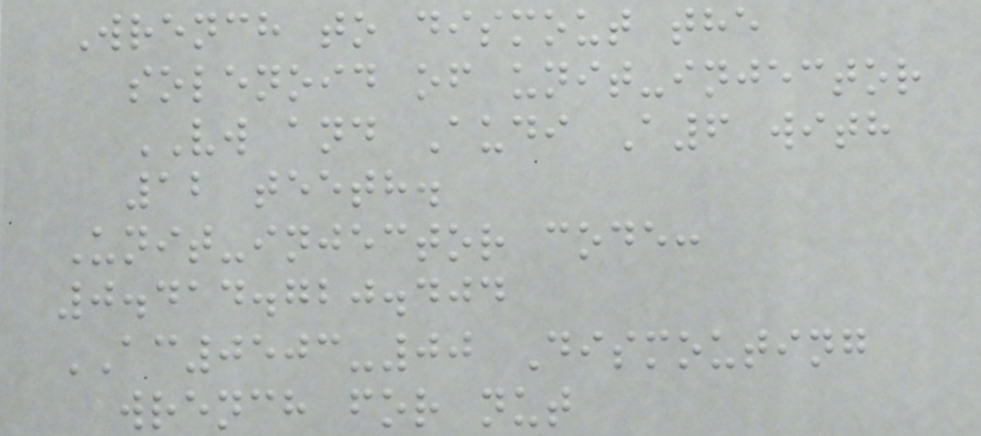Wrench to dismout the
solenoid of unit-injector
VW and Audi A6 with
12 teeth.
Unit-injector code:
0.414.720.404
AC0503-00 Dismouting
wrench for nut
